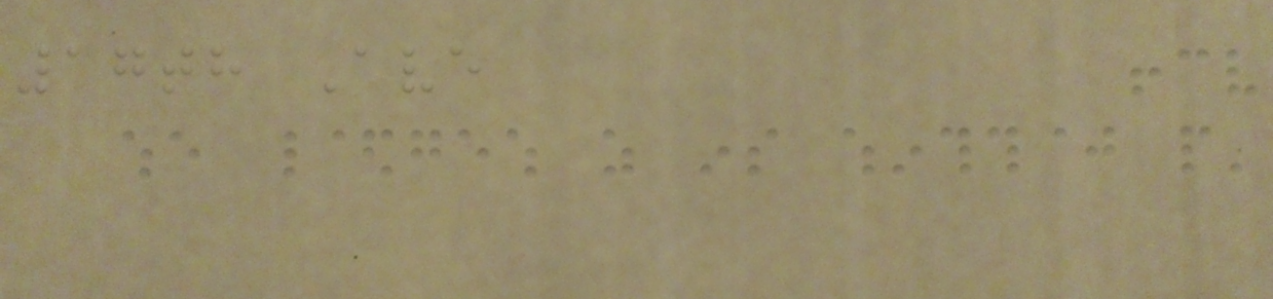17th Ave
